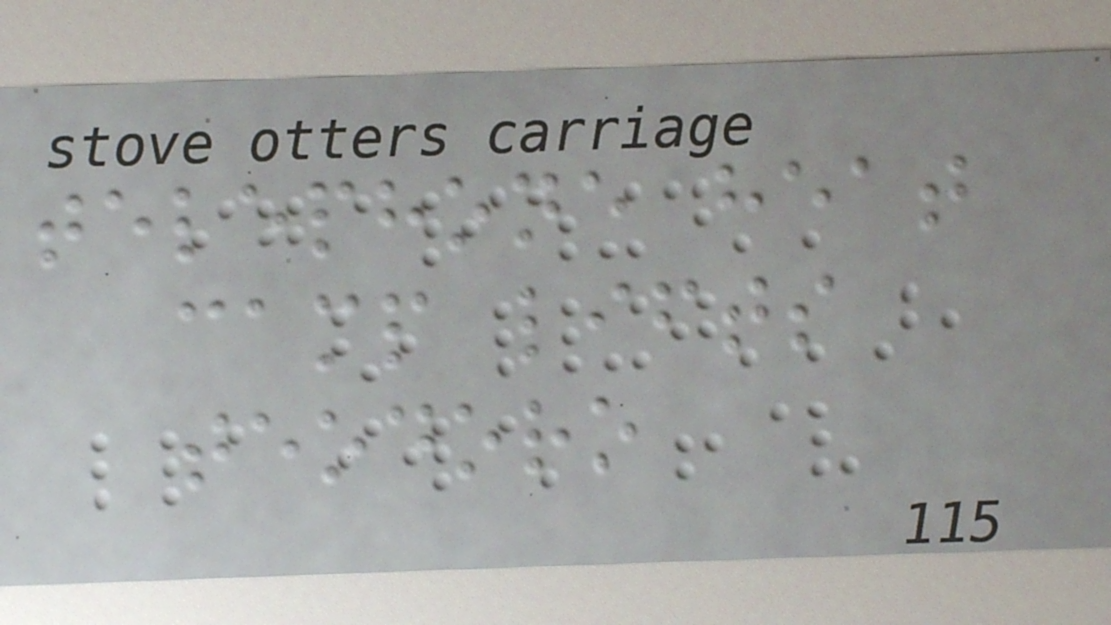telephone heat
camp lifts
teodoro
